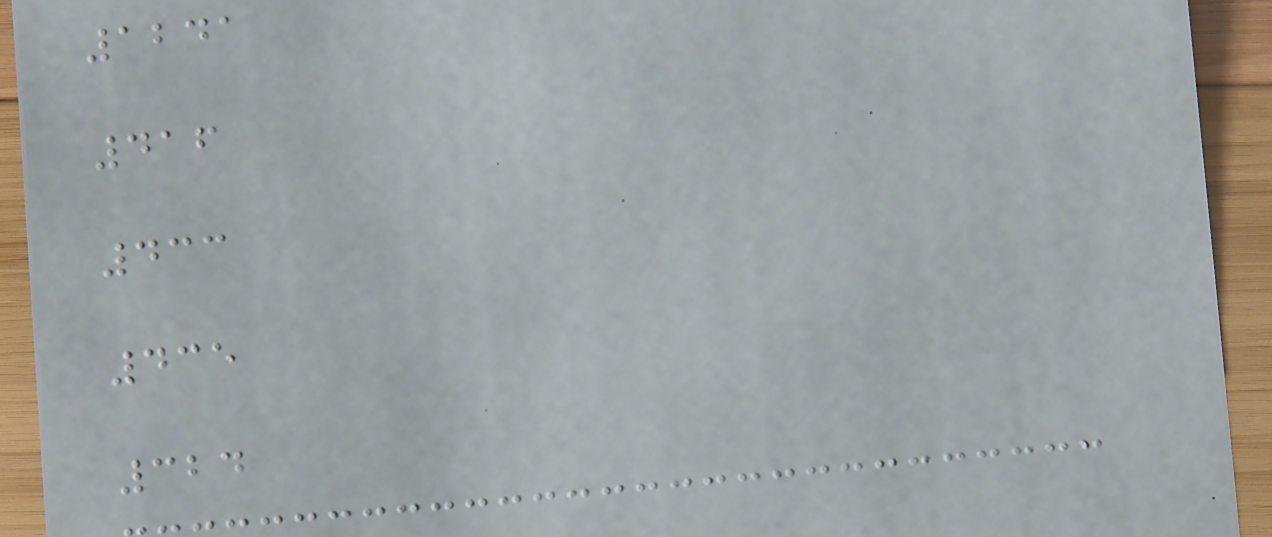1241
416
433
435
324
